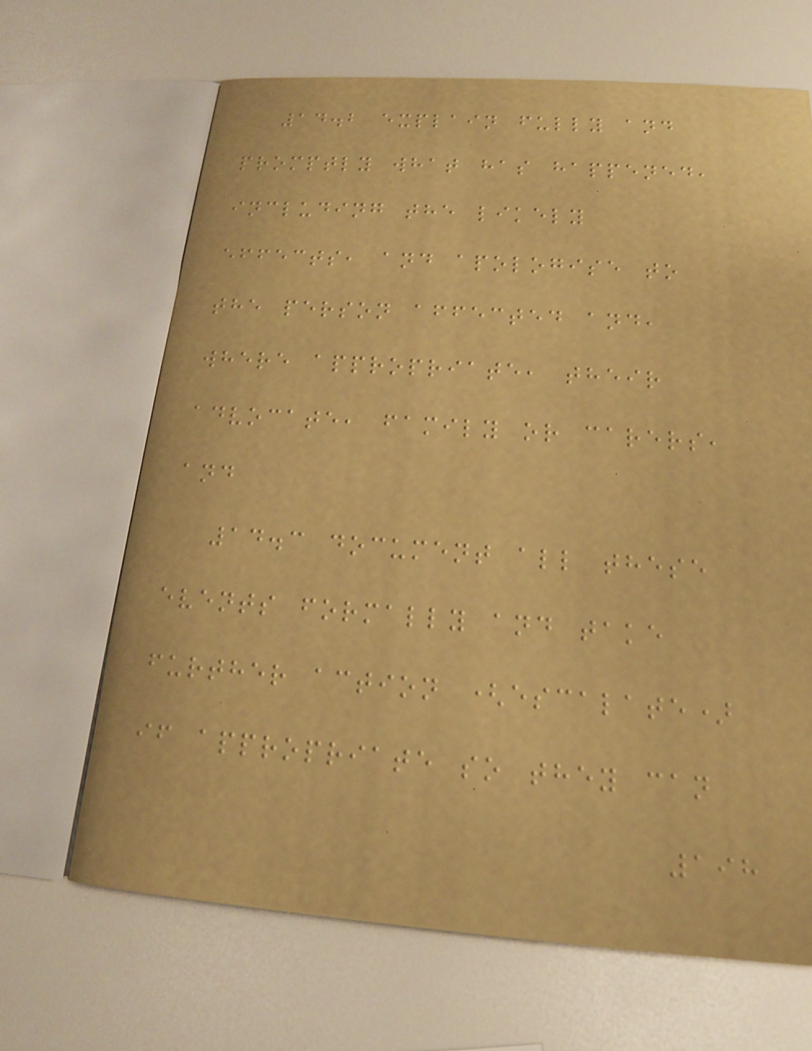14.2 explain fully and
promptly what has happened,
including the likely
effects, and apologise to
the person affected and,
where appropriate, their
advocate, family or carers,
and
14.3 document all these
events formally and take
further action (escalate)
if appropriate so they can
198
